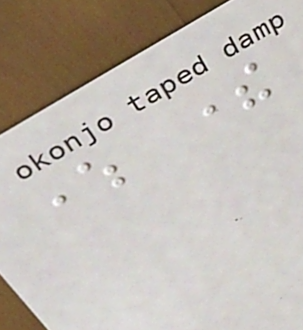where there
